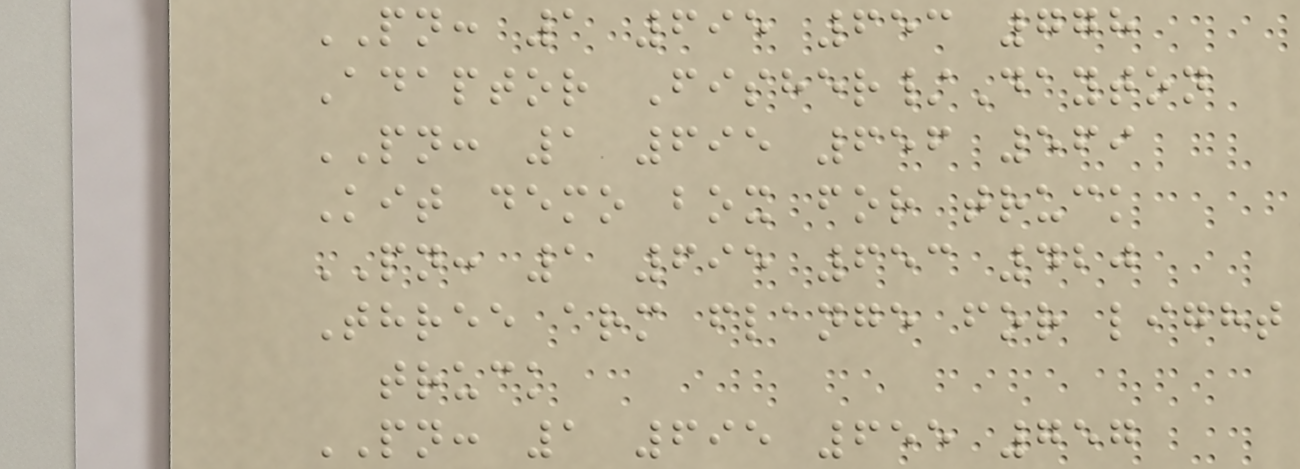PN: 1 695 653 778
Adaptor Fisher/Dayton
PN: 1 695 656 569
Kit demo box for truck
PN: 1 695 653 420
Three arm flange for light
truck
PN: 1 695 655 757
